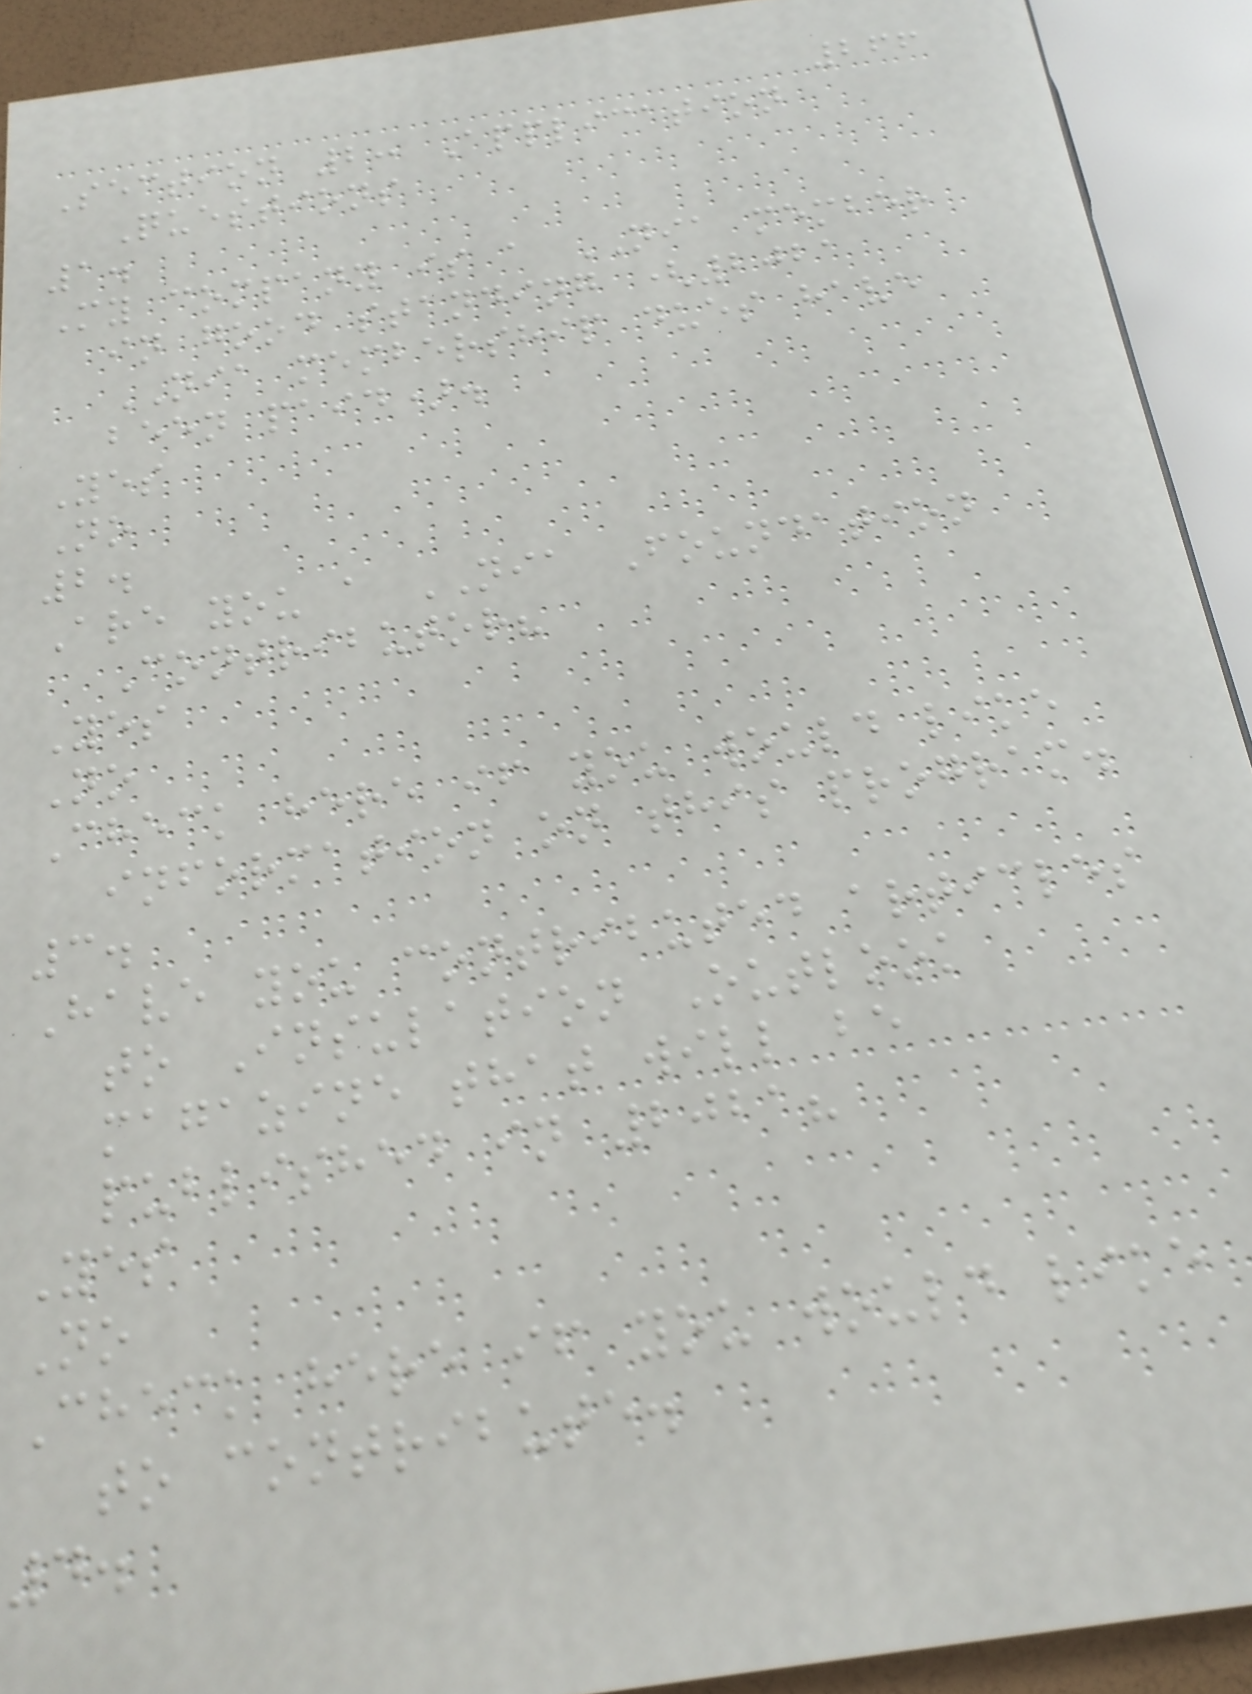266
Section 2: Application
Questions
1.
My company is a NIA member
in good standing (2021
NIA membership dues have
been paid).
Yes
No
2.
Are you a NIA Foundation
Contributor?
Yes
No
Check here if you would like
information on this program.
3.
Have you contributed articles
to Insulation Outlook
magazine that will be
published in 2021?
Yes
No
Check here if you would like
to contribute.
4.
